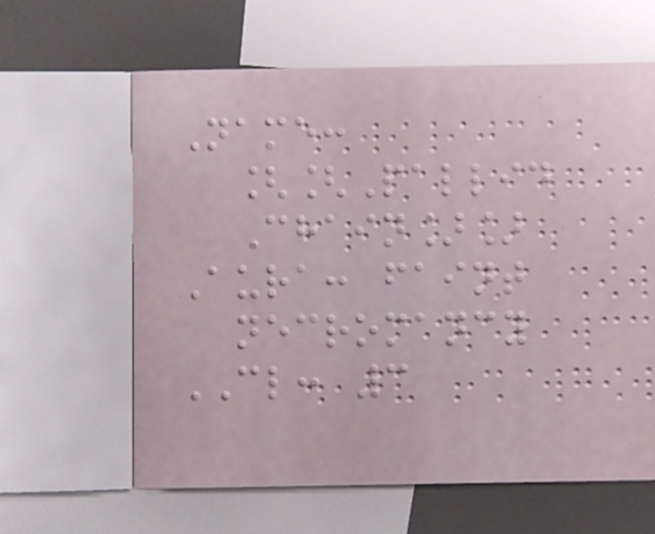Name:
[[Pallid
Chain]]
Aura: faint
necromancy
CL: 3
